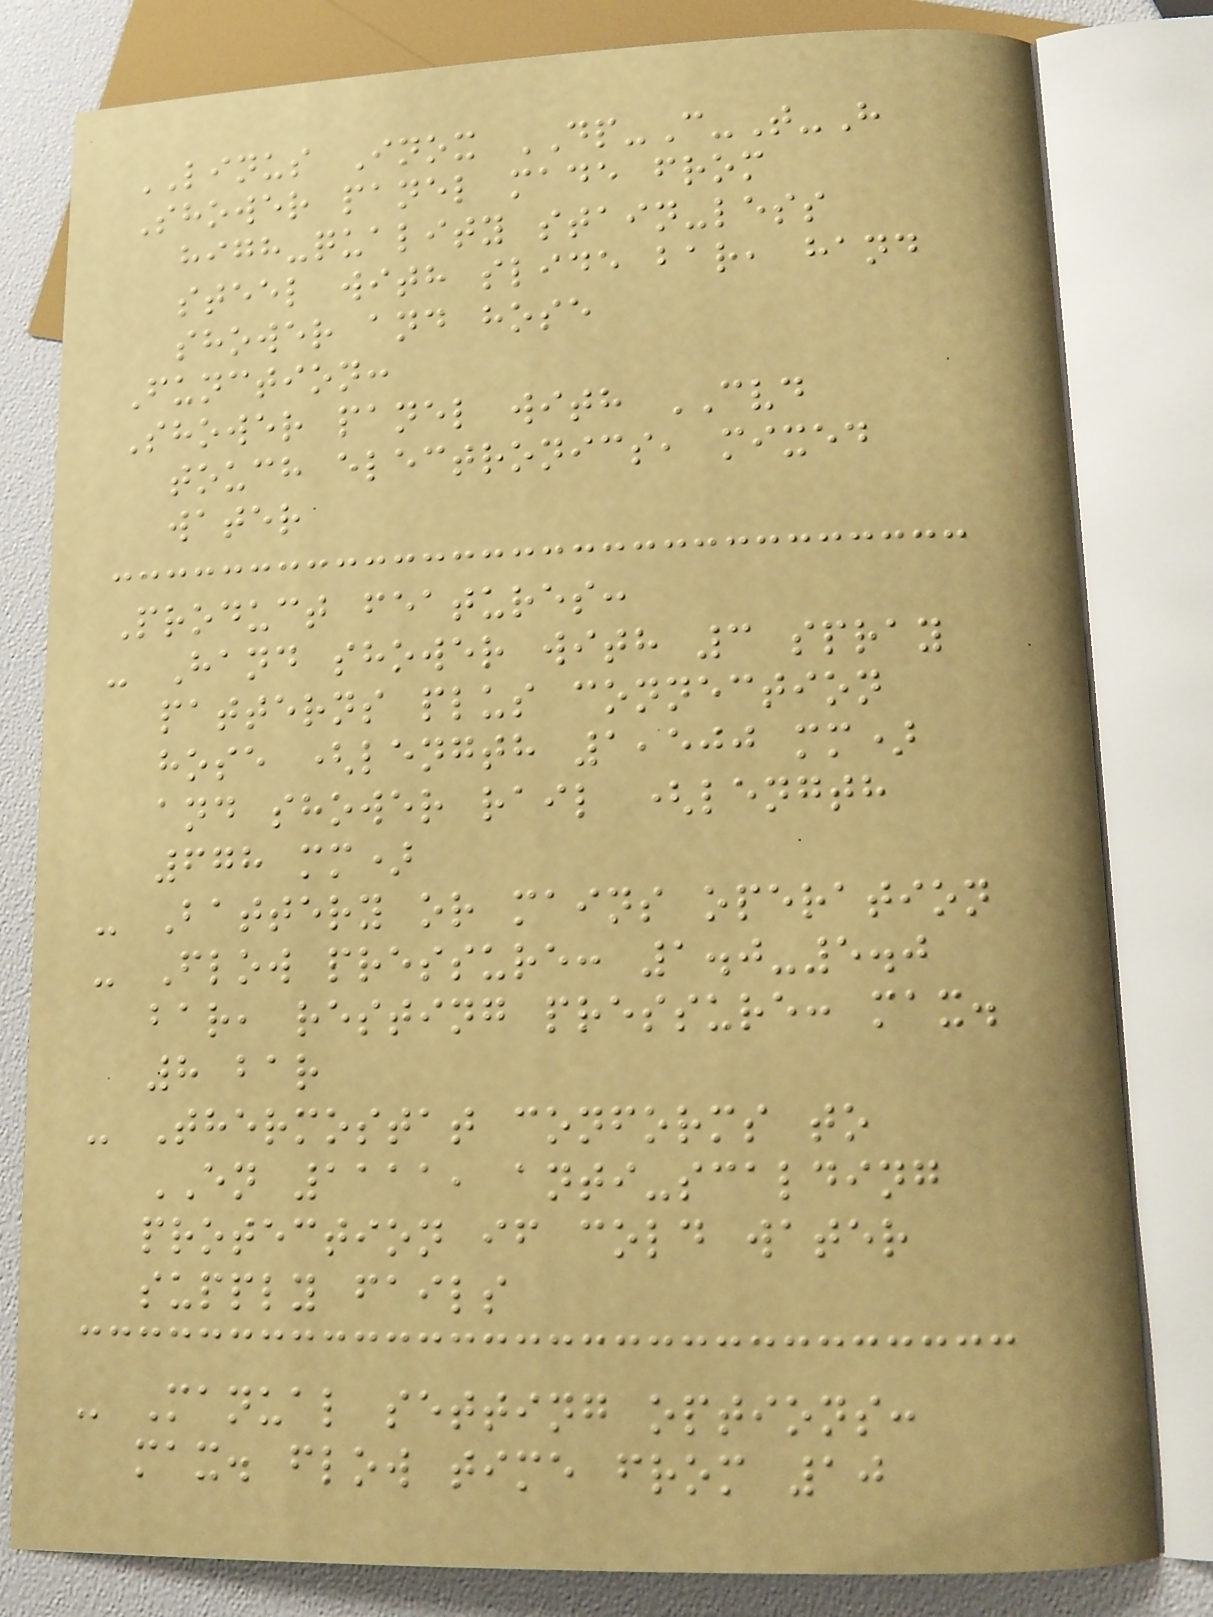LINUS Inox DP-C-T-H
Shower panel made from
high-quality stain-less
steel with slide bar, hand
shower and hose
Function:
Shower panel with CVD
touch electronics, mixed
water
Product features:
- Hand shower with 3 spray
patterns plus connection
hose (length 1,500 mm)
and shower rail (length
678 mm)
- Battery or mains operation
- Flow pressure: 1.0-5.0
bar, resting pressure: max.
8 bar
- Thermostat conforms to
EN 1111, anti-scalding
protection if cold water
supply fails
- Manual setting options:
max. flow time from 10
